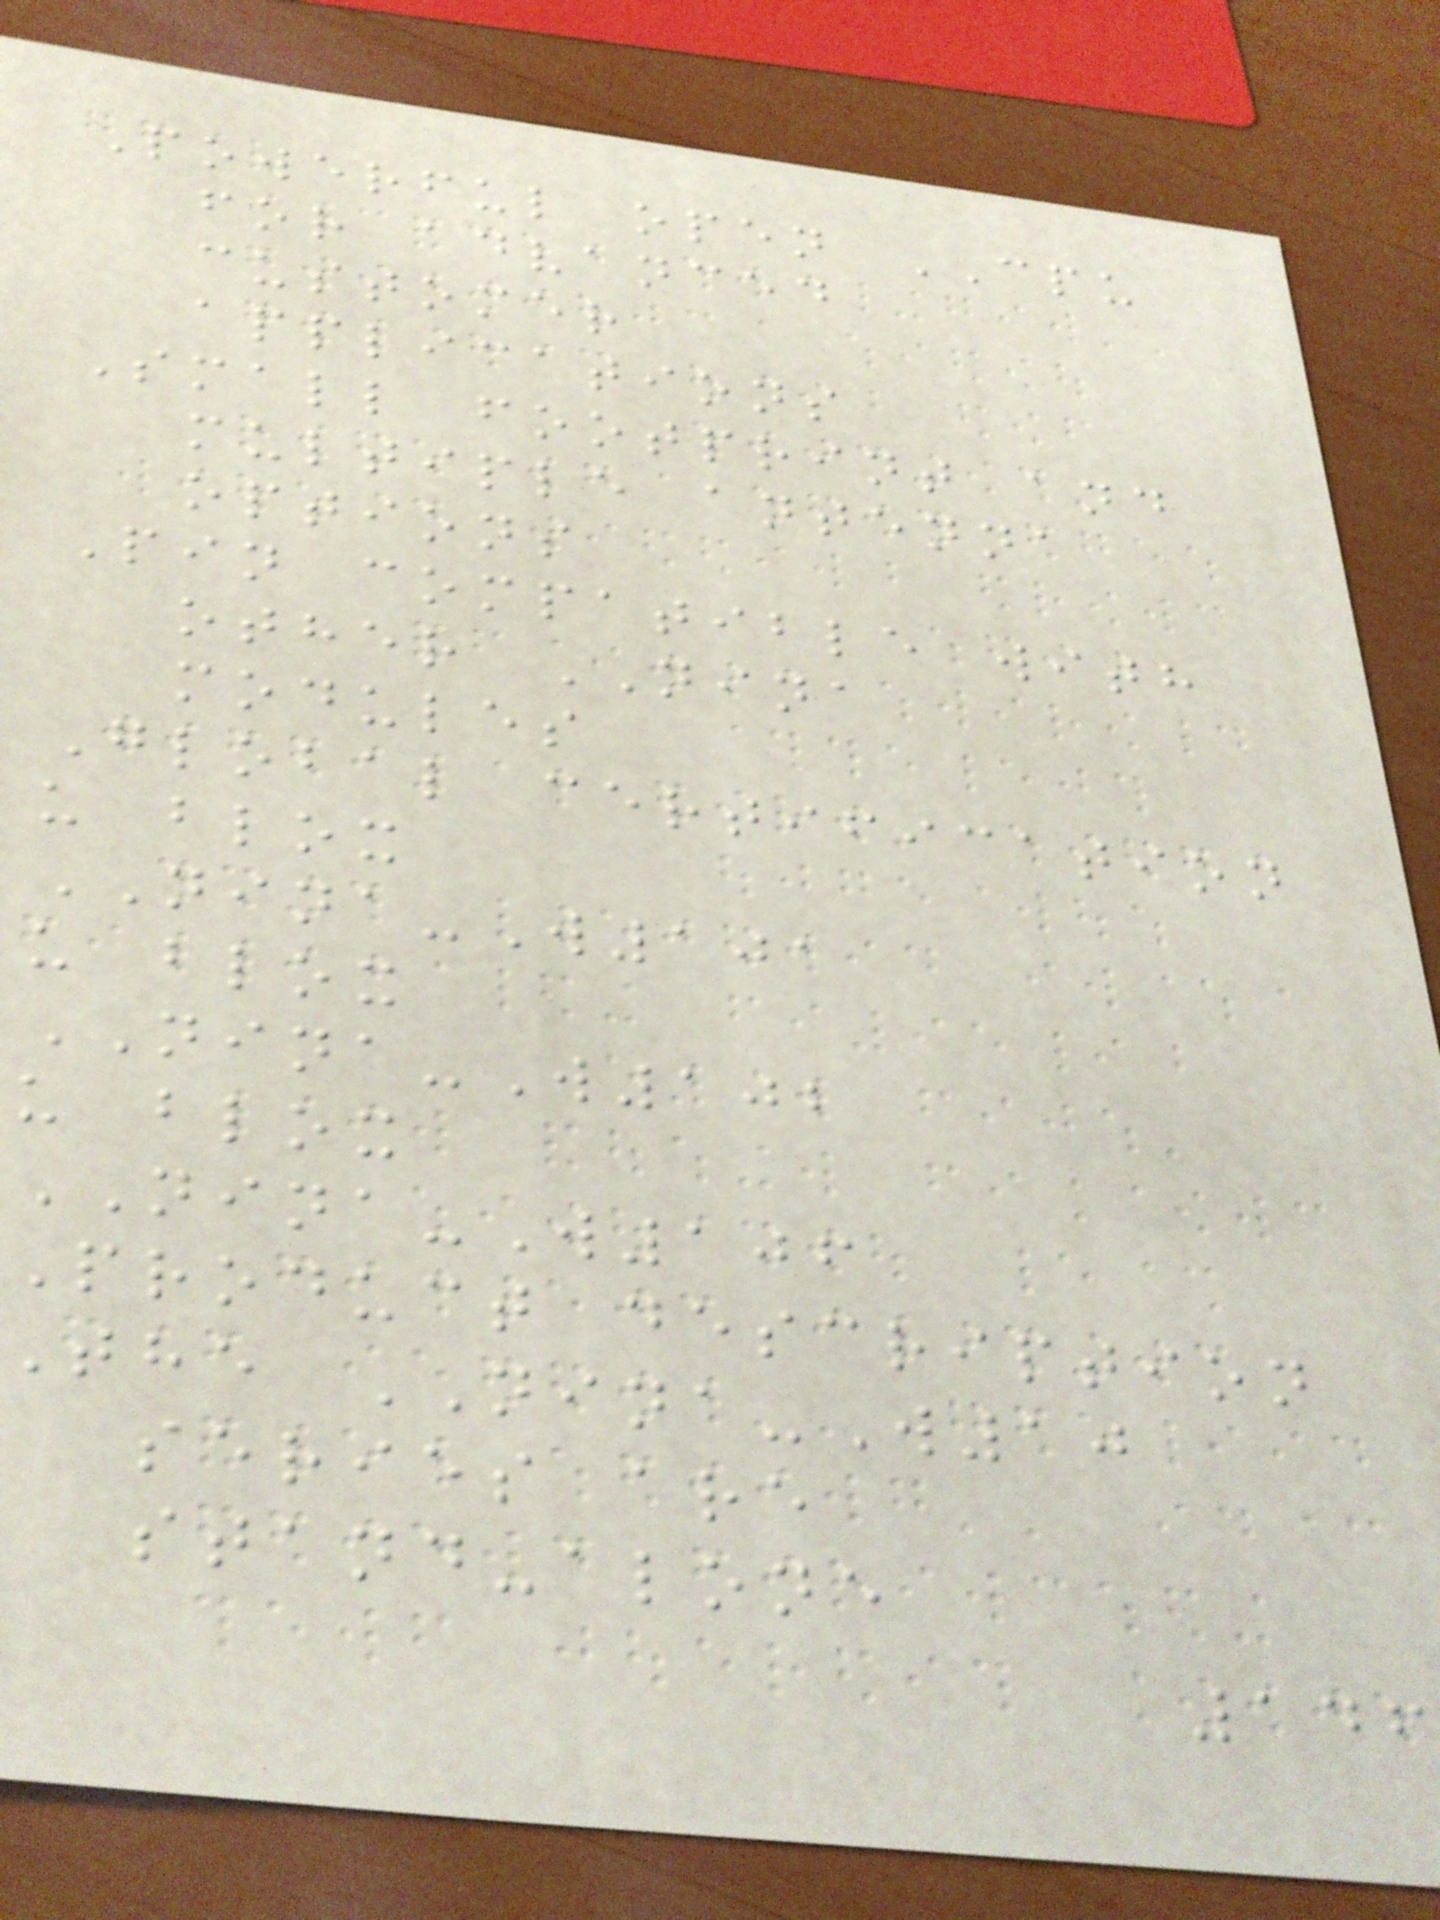Powerful open CPU
for advanced
customer
applications
Small footprint and
multiple antenna
options
Pin compatible with
other NINA
modules
Global certification
u blox
NINA-W101
u blox
NINA-W102
u blox
NINA-W106
Product description
the NINA-W10
series are
stand-alone
146
